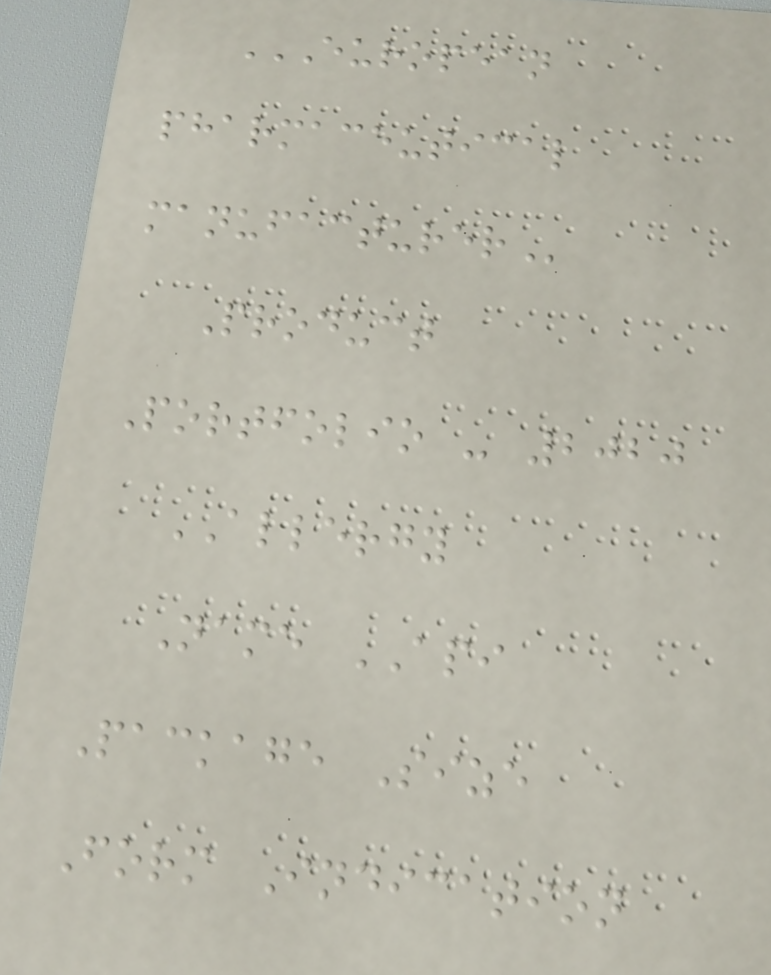EUROPEAN
PHARMACEUTICAL
MANUFACTURER
Product
Portfolio - 2020
ALLERGY
Name API
Package Size
Form Indication
